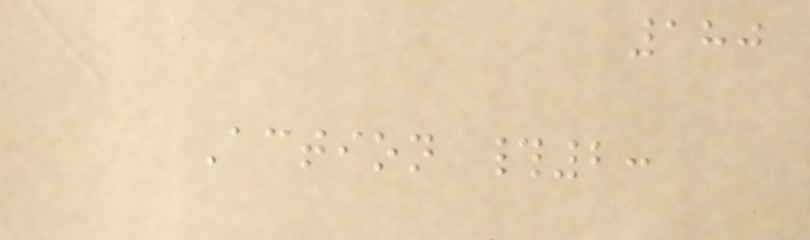180
Action #2:
